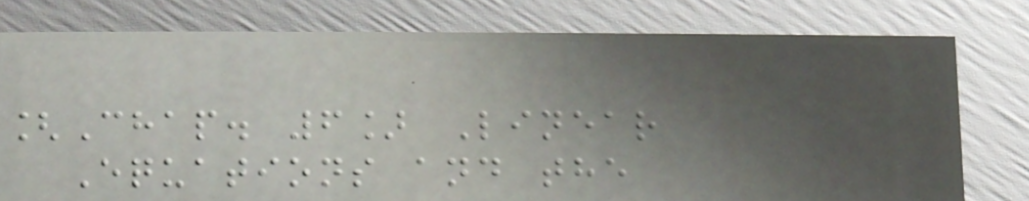[Chap. 6] Linear
Equations and the
